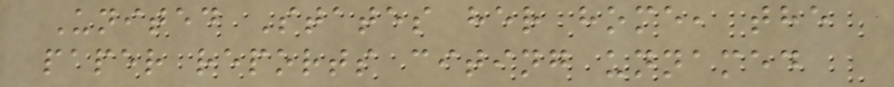United States her home, the
paper reports citing unnamed
